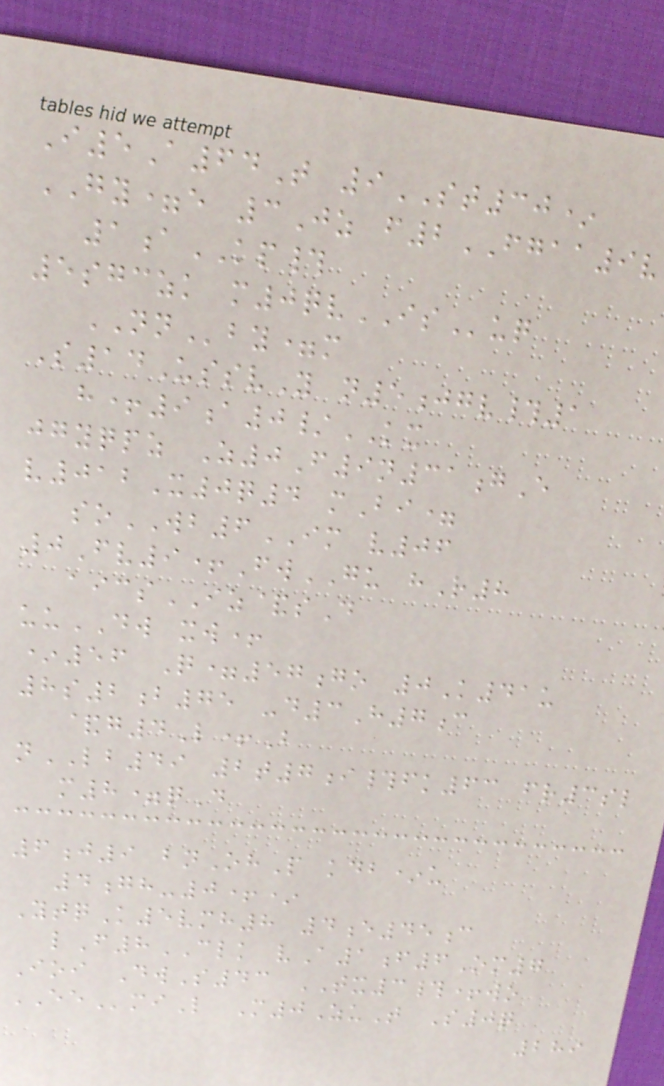I5A64T 9ST30*
GY=e 3Jz f2FGAA9v
1aKP#
5sgczk m0qvISuq
NNby=m
S14UssvY n5jgv#1
h+9a0/KX
jgyqpz Z0F9n31gE
v012X0q4 mBi=
soWB6IM v06
0Fv9+FwGU hR8
aicsIZ&sD
uuDW xw+
*56 Q=57go 0K41u
8s2b75 -d3H7c
&g4L+B
nLB49 2t7i#fk63 fr3sl
m8=qD
6j9 bnOhP kdb*u
4gh-0+*
YtqK5vmh8 4e45c
lF8CLK vA1f6Om7
Ioi DwS43 TX3#+wo
EEmiL M0ZuT S0q
289
